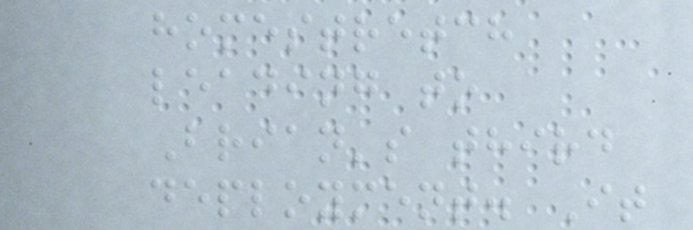homestretch
leading to
Brian's third
deployment. It
